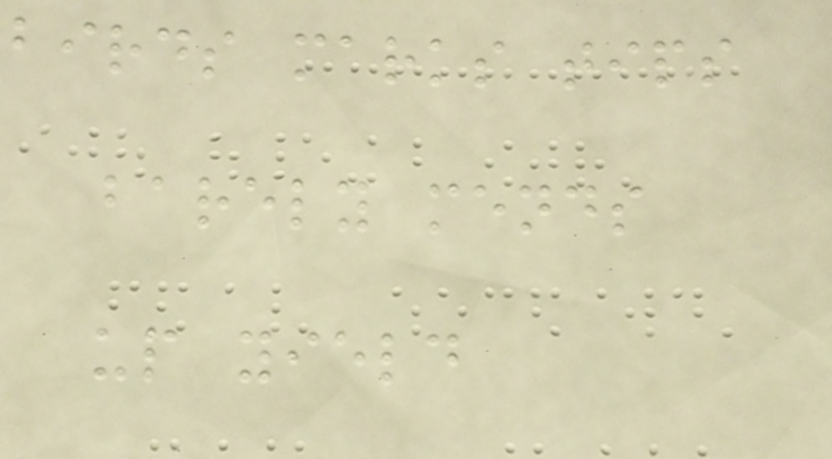birds marks tips
barely mends
up yield
